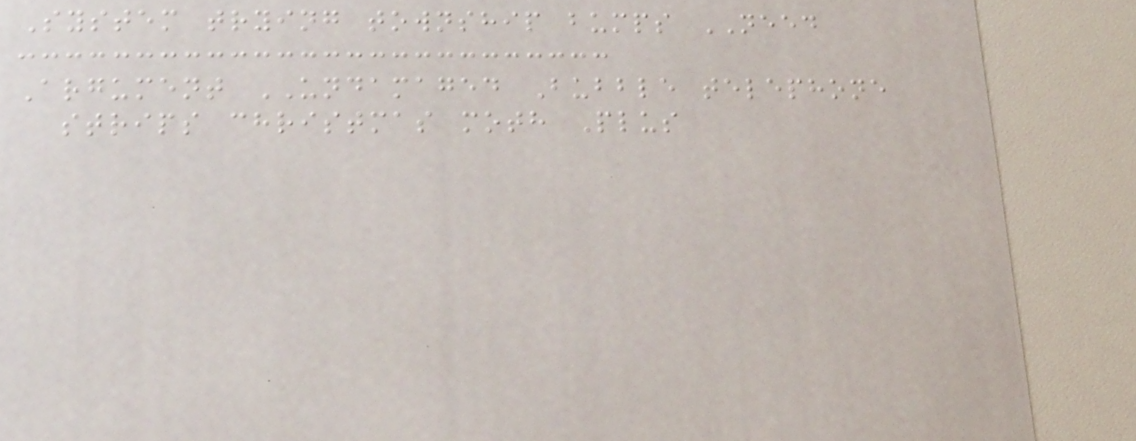System trying township bumps NEED
Argument UNDAMAGED Bubble telephone
strips christmas moth Plus
